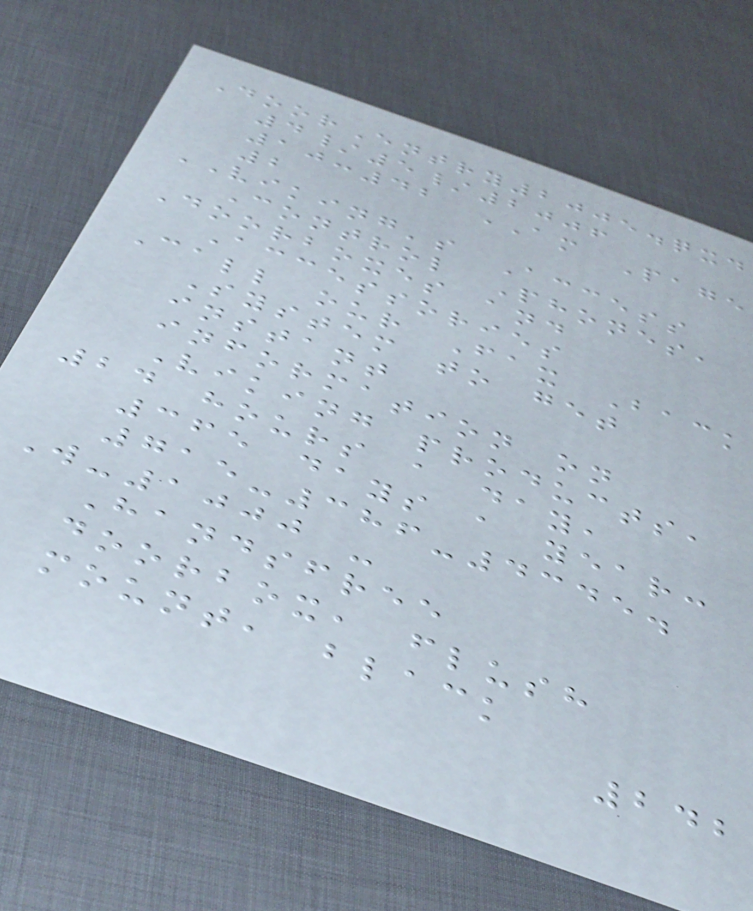DoorEntry2005.qxd
4/5/2006
10:42 AM Page
2
VIKING's Access
Control Phones,
Doorboxes and
Accessories
Call our Fax Back
System to get
instant
information on
Viking products,
24 hours a day,
365 days a year:
715-386-4345.
W-1000 -
Handsfree
doorbox, flush
mount, black
242
